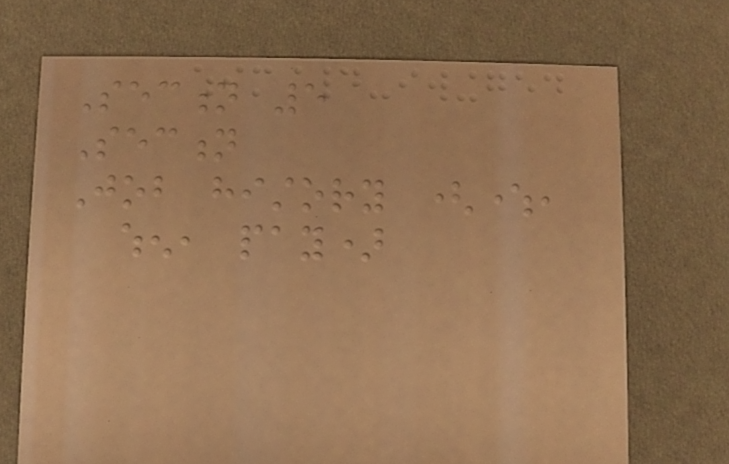Section 5
Section
Job history (where,
when, pay)
